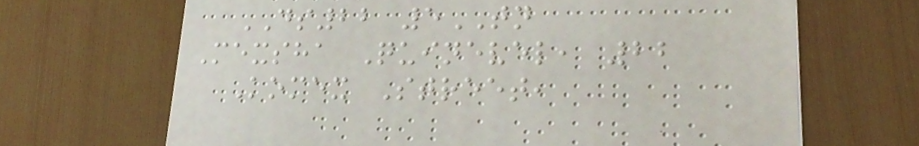DS22 5TN
Mexsha Quinevel, 22
Komex Street,
